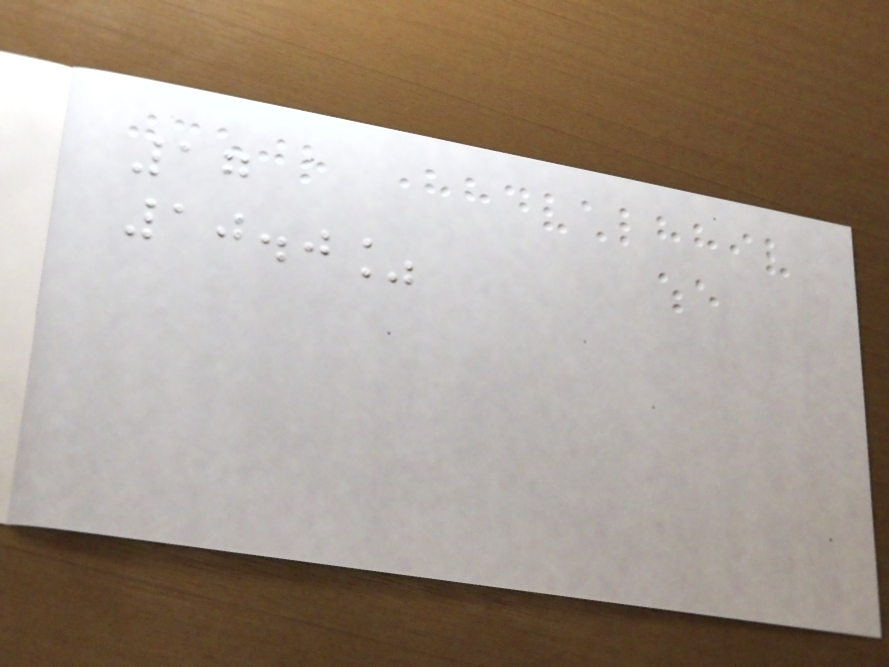17
10.0%
